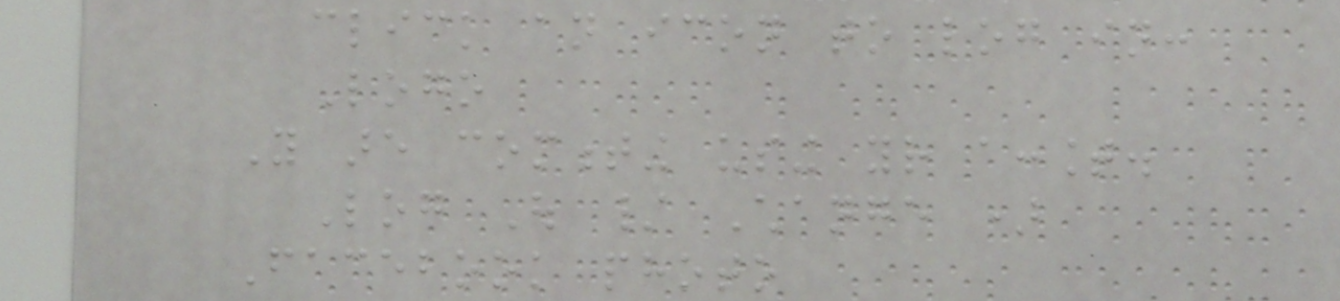click an icon to log in:
Logo
You are commenting using your account.
Log Out / Change )
Facebook photo
